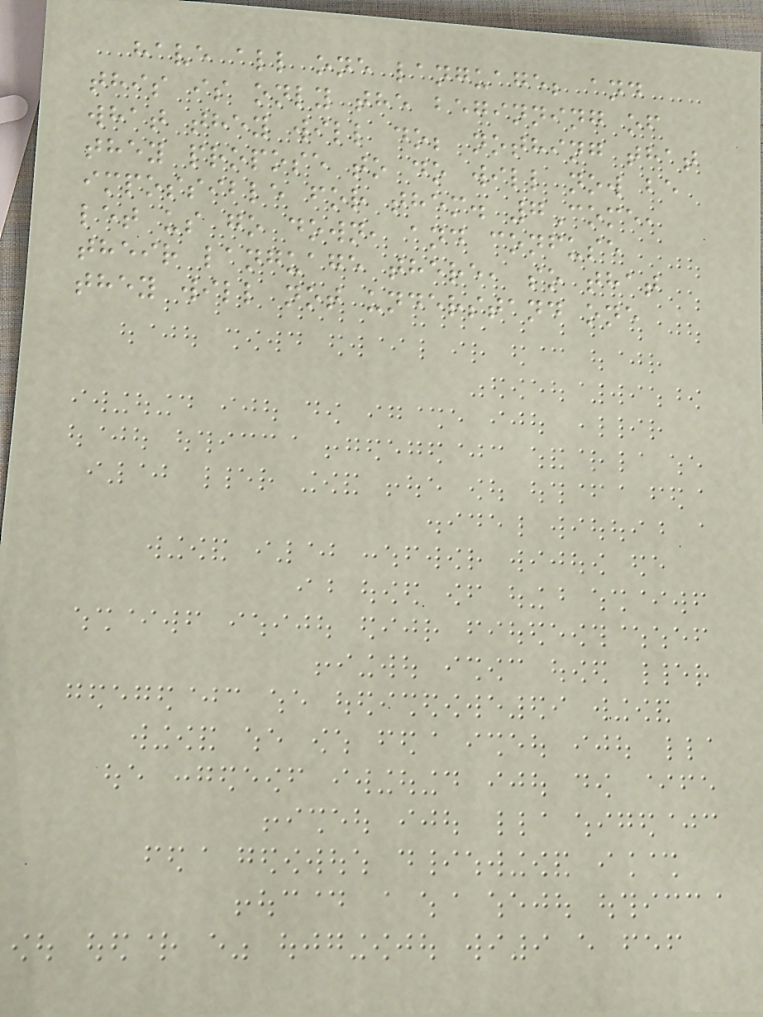have all one language; and
this is only the beginning of
what they will do; nothing that
they propose to do will now be
impossible for them. 7Come,
let us go down, and confuse
their language there, so that
they will not understand one
